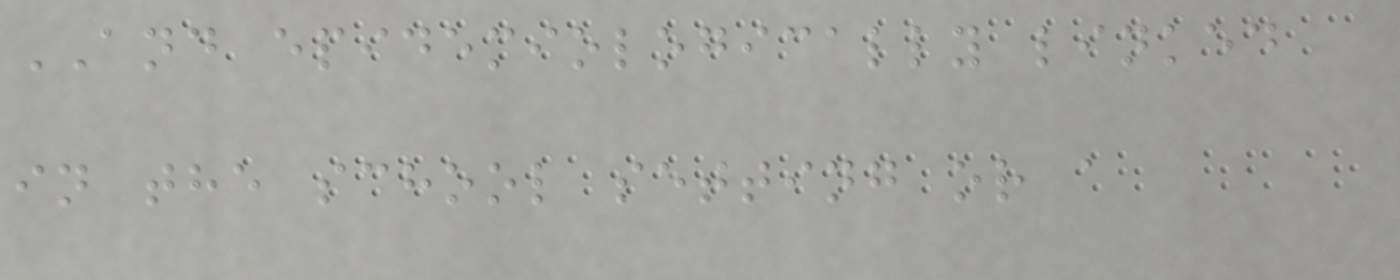AND epidemiologically linked
in the school setting or a
